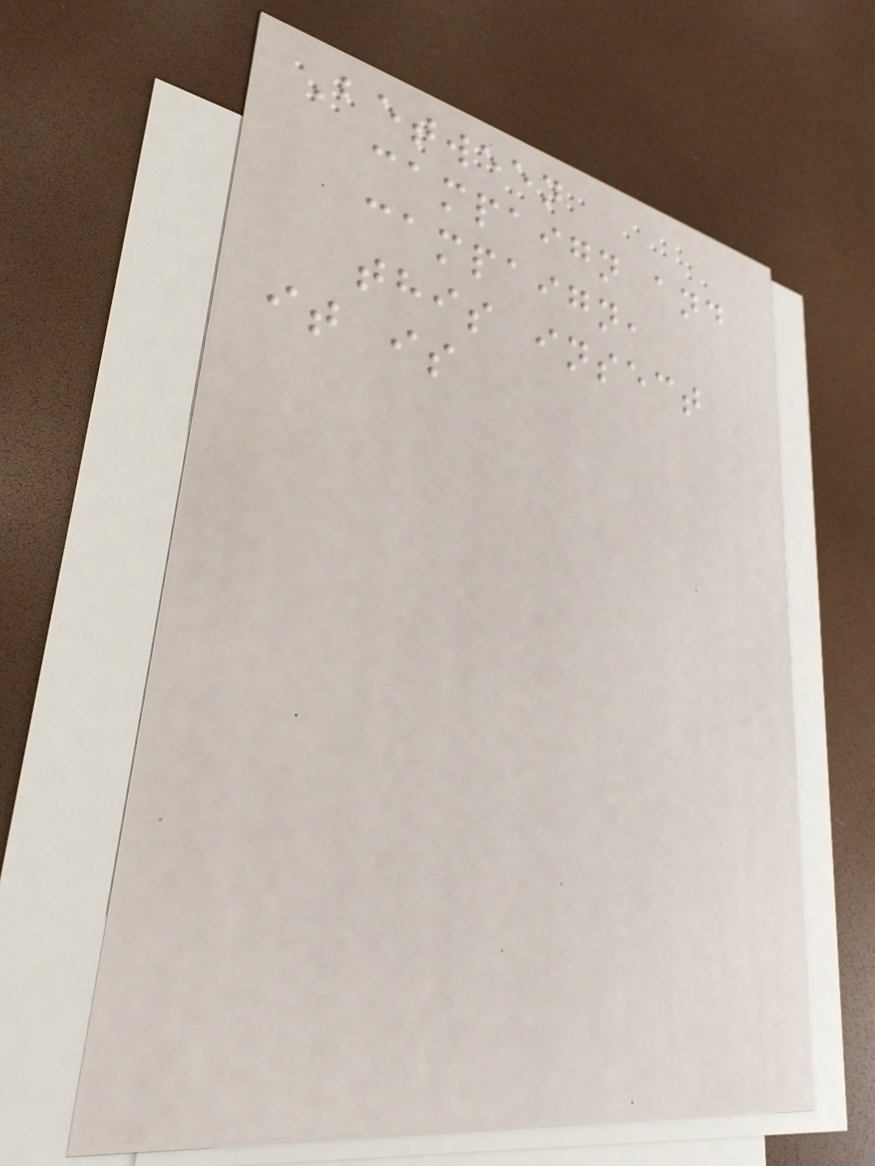Between
campaign and
campaign,
this insect
it is
